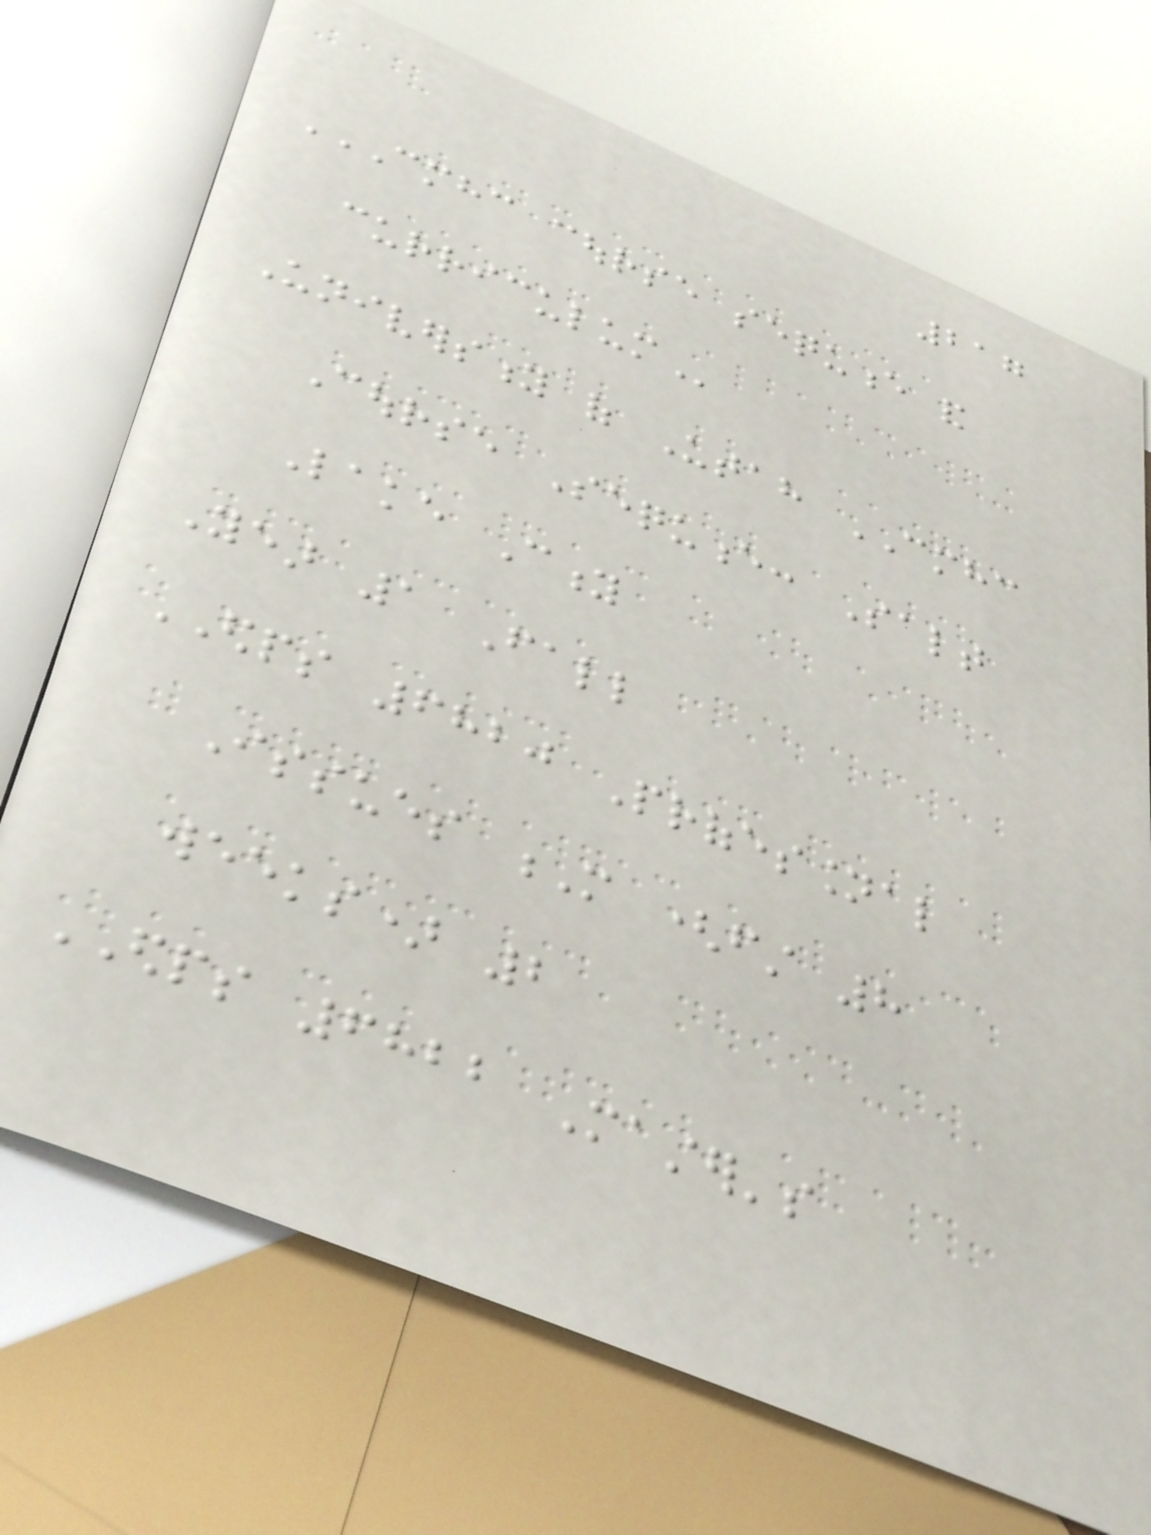217
CMHC COURSE SEQUENCE AND
CURRICULUM
University of Utah CMHC
Course Sequence: Salt
Lake City
Year 1 Fall
EDPS 6820 Professional
Issues M (first 8
weeks) 2
EDPS 6822 Master's
